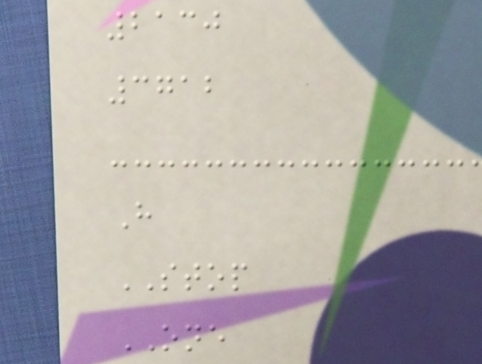2130
3712
H
STOP
ONE
